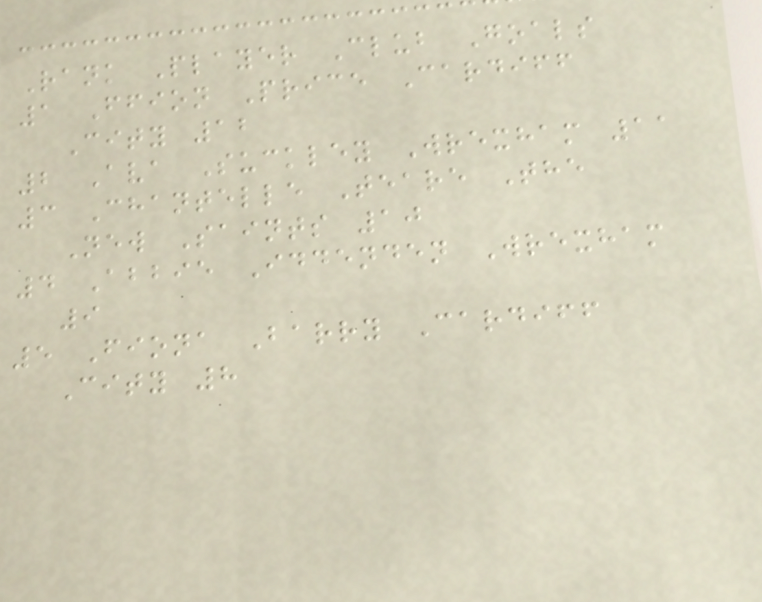Rank Player Club Goals
1 Ffion Price Cardiff
City 12
2 Ava Suckley Wrexham 11
3 Chantelle Teare The
New Saints 10
4 Abbie Iddenden Wrexham
9
5 Fiona Barry Cardiff
City 8
